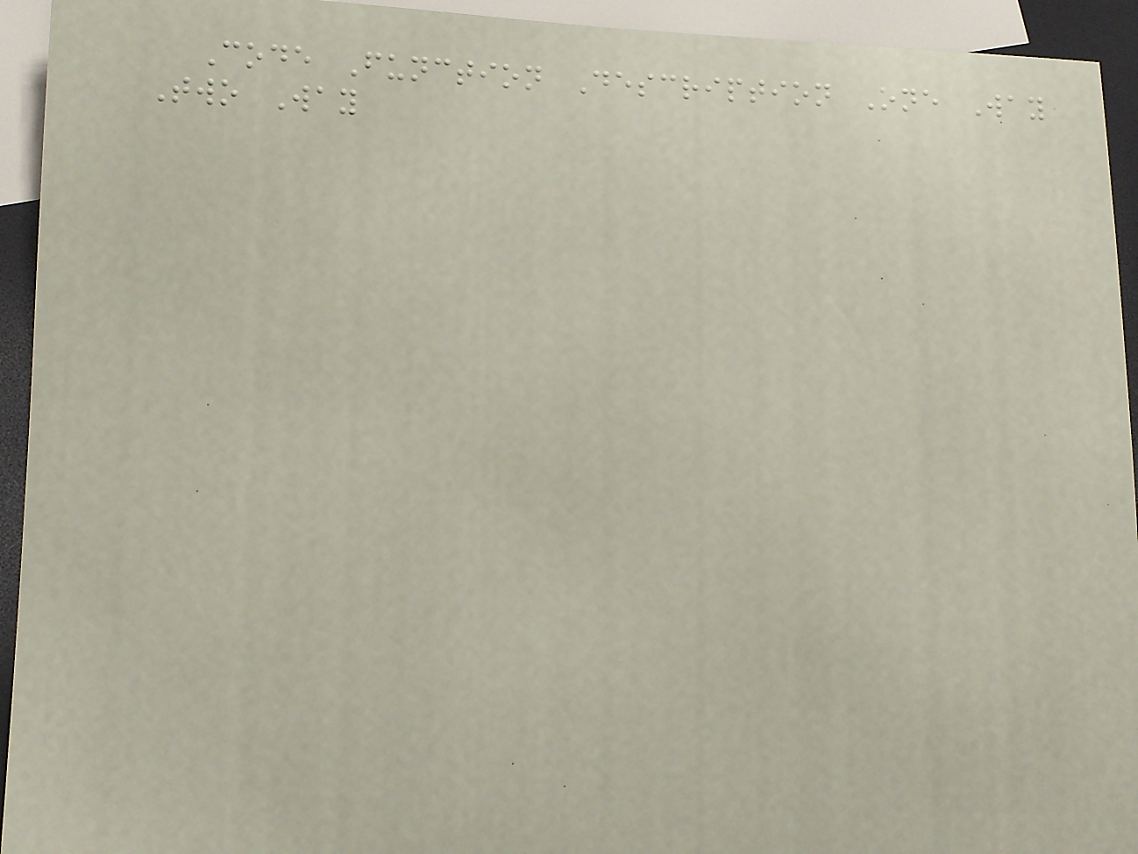Code Function Description One Way
Two Way
